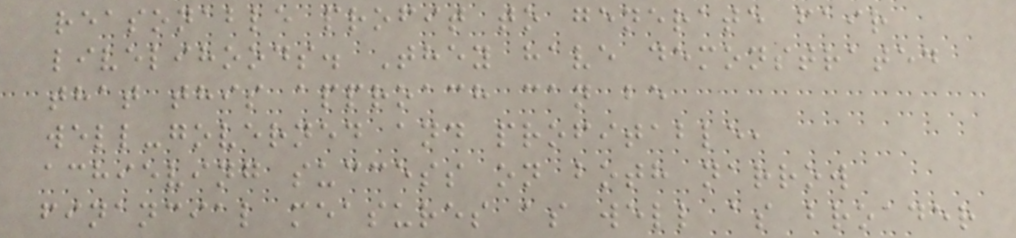reasonable profit to generate fair
livelihoods. They have demonstrated
that this approach can be
well-governed and profitable,
achieving success on both narrow
financial measures as well as broader
